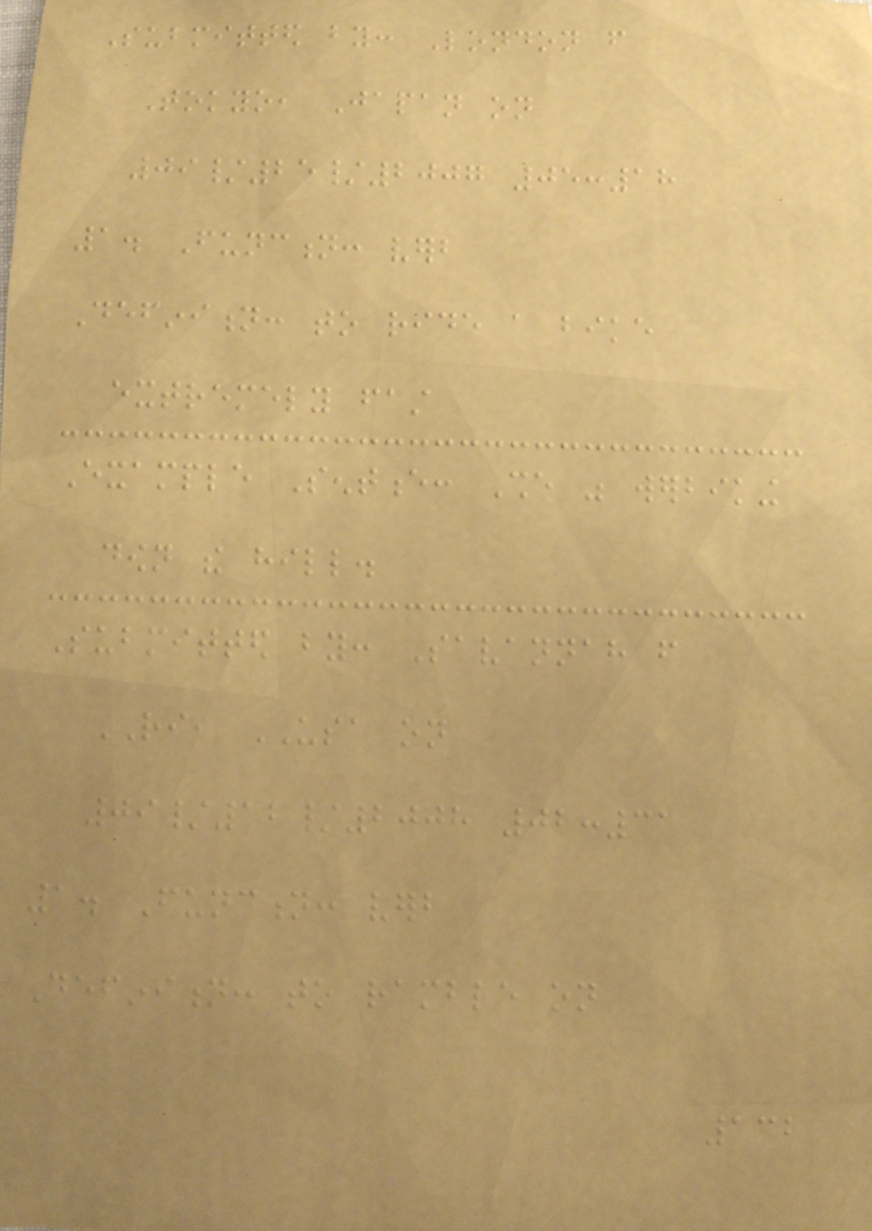Submitted by: London from
Tokyo, Japan on
09/25/2007 05:18
1. Function: verb
Definition: to ride a bike
extremely fast
Example Sentence: She was werbiking
down the hill.
Submitted by: Savannah from
RI, USA on
09/12/2008 02:31
1. Function: verb
Definition: to ramble on
132
